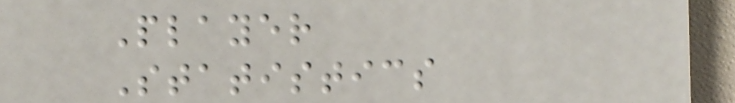Player
Statistics
